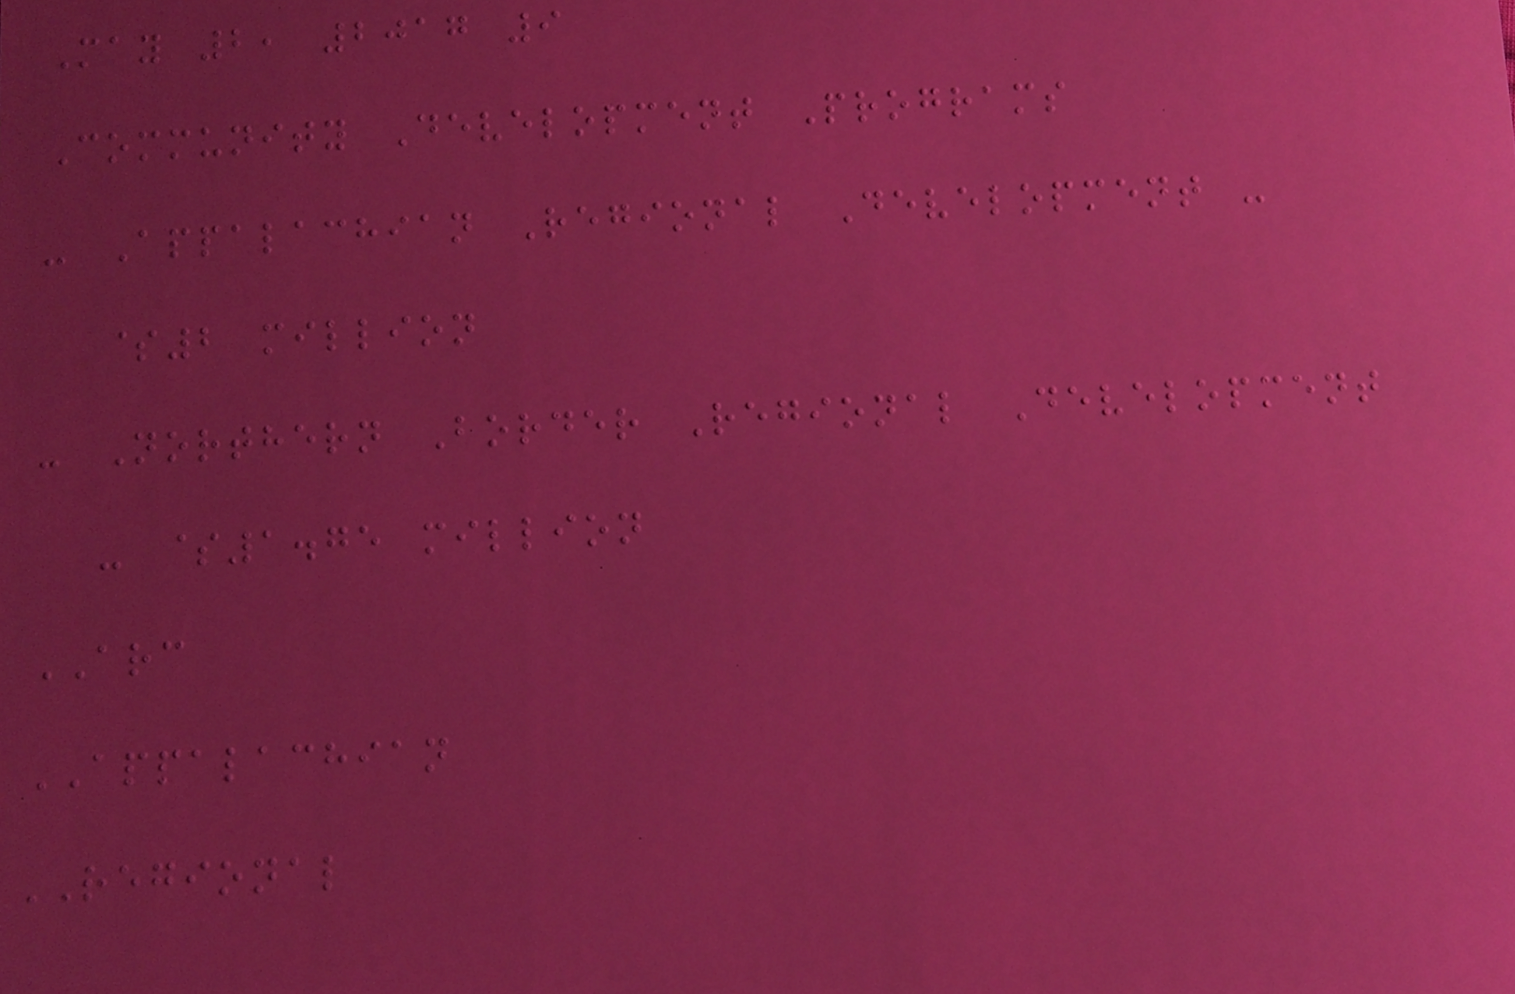May 2, 2017 9
Community Development Programs
- Appalachian Regional Development -
$2 million
- Northern Border Regional Development
- $1.75 million
ARC
APPALACHIAN
REGIONAL
